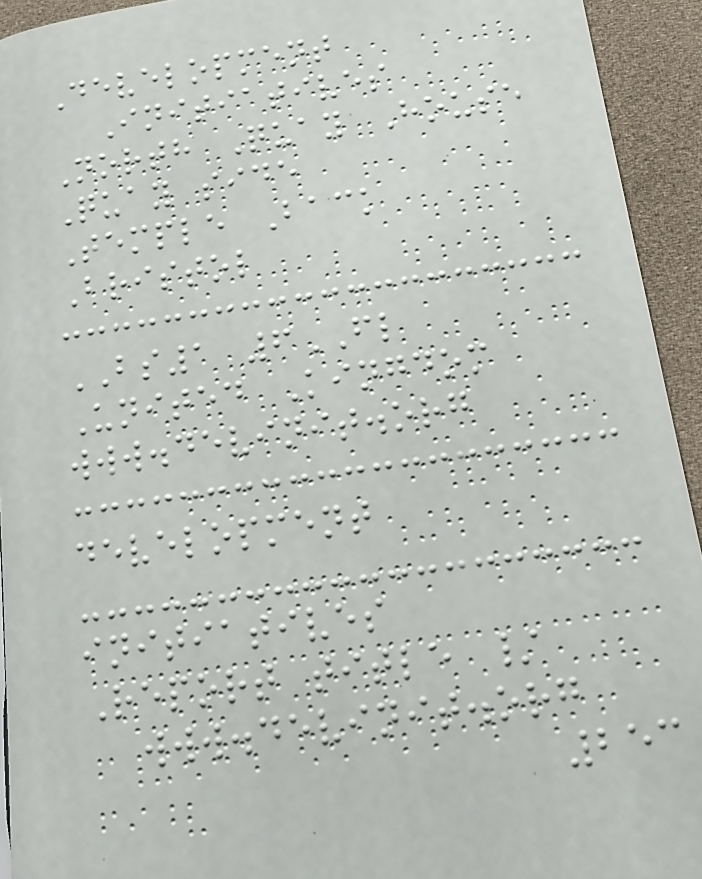Development
Initiatives
North Quay House
Quay side
Temple Back
Bristol
BS1 6FL
United Kingdom
www.devinit.org
development
initiatives
Report title /
www.devinit.org
253
